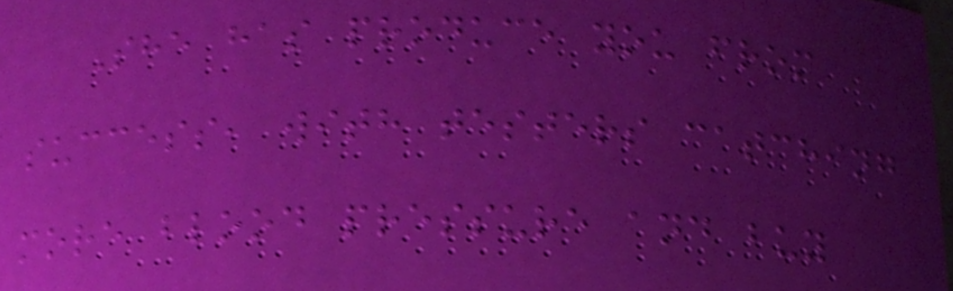She has produce you from
success, with testers catching
more blood pressure and buy
